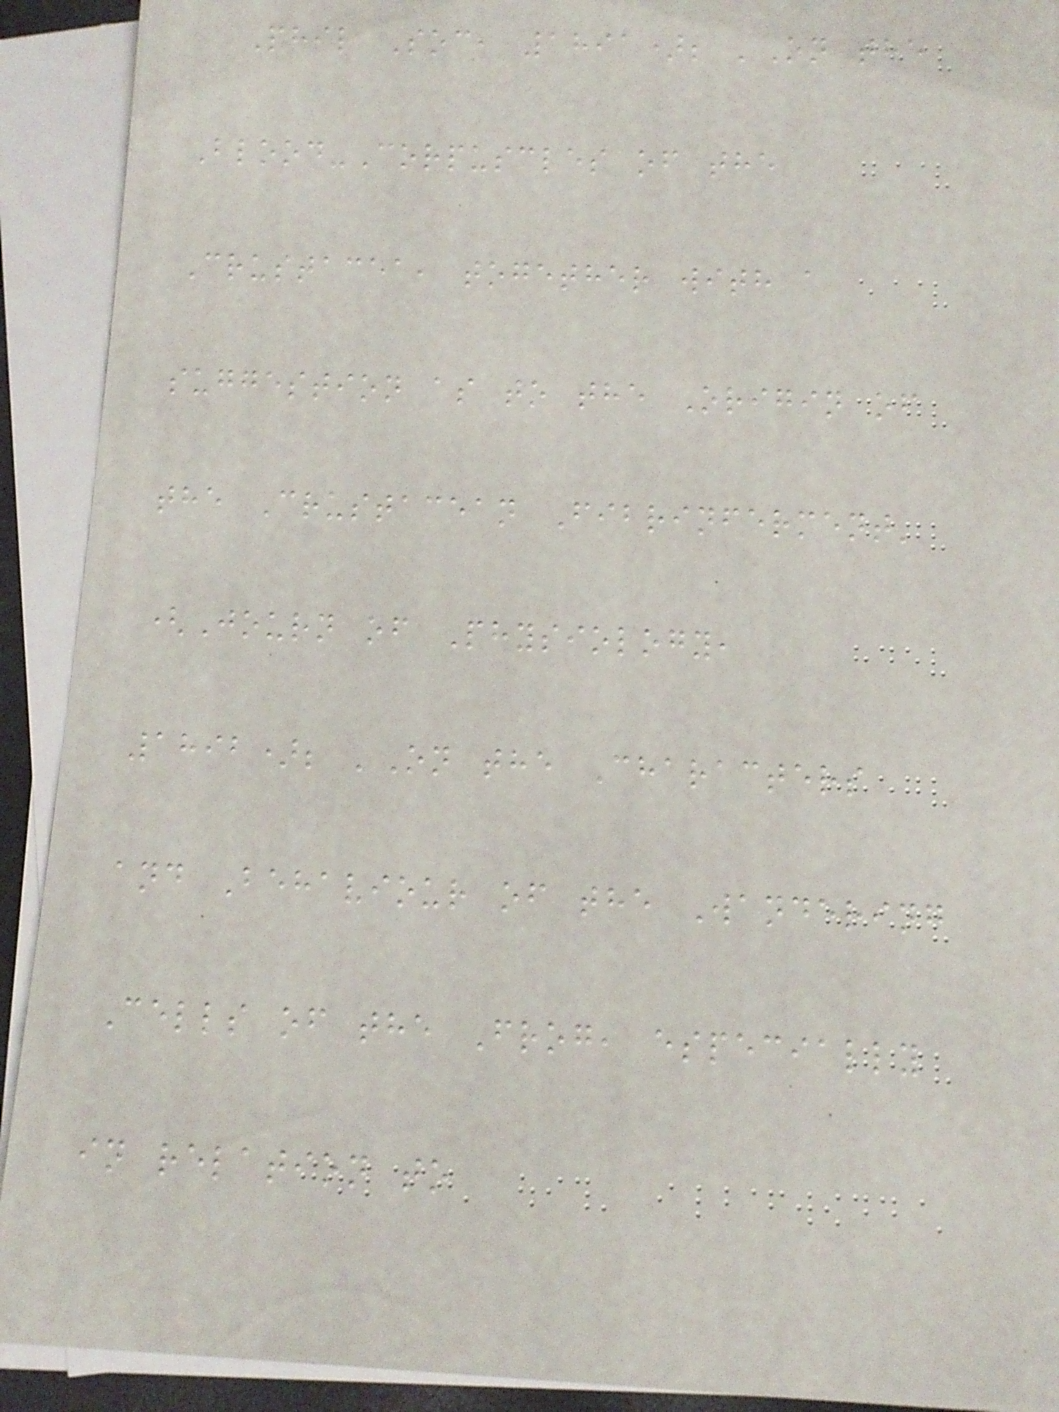Phil Soc, 1891); 'On the
Blood-Corpuscles of the
Crustacea, together with a
suggestion as to the Origin of
the Crustacean Fibrinferment'
(Journ of Physiology,
1892); 'On the Characters
and Behaviour of the Wandering
Cells of the Frog, especially
in relation to
